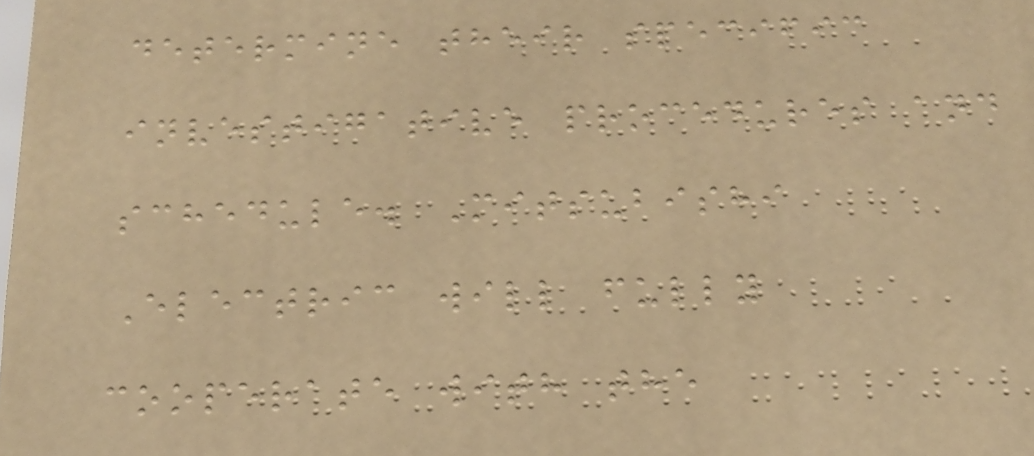determine their specific
investigative procedures and
schedule. Mitsubishi
Electric will fully
cooperate with the
